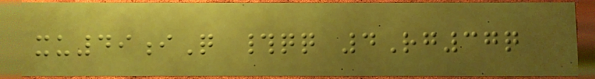xu49iQ #qq 4Rg37q
